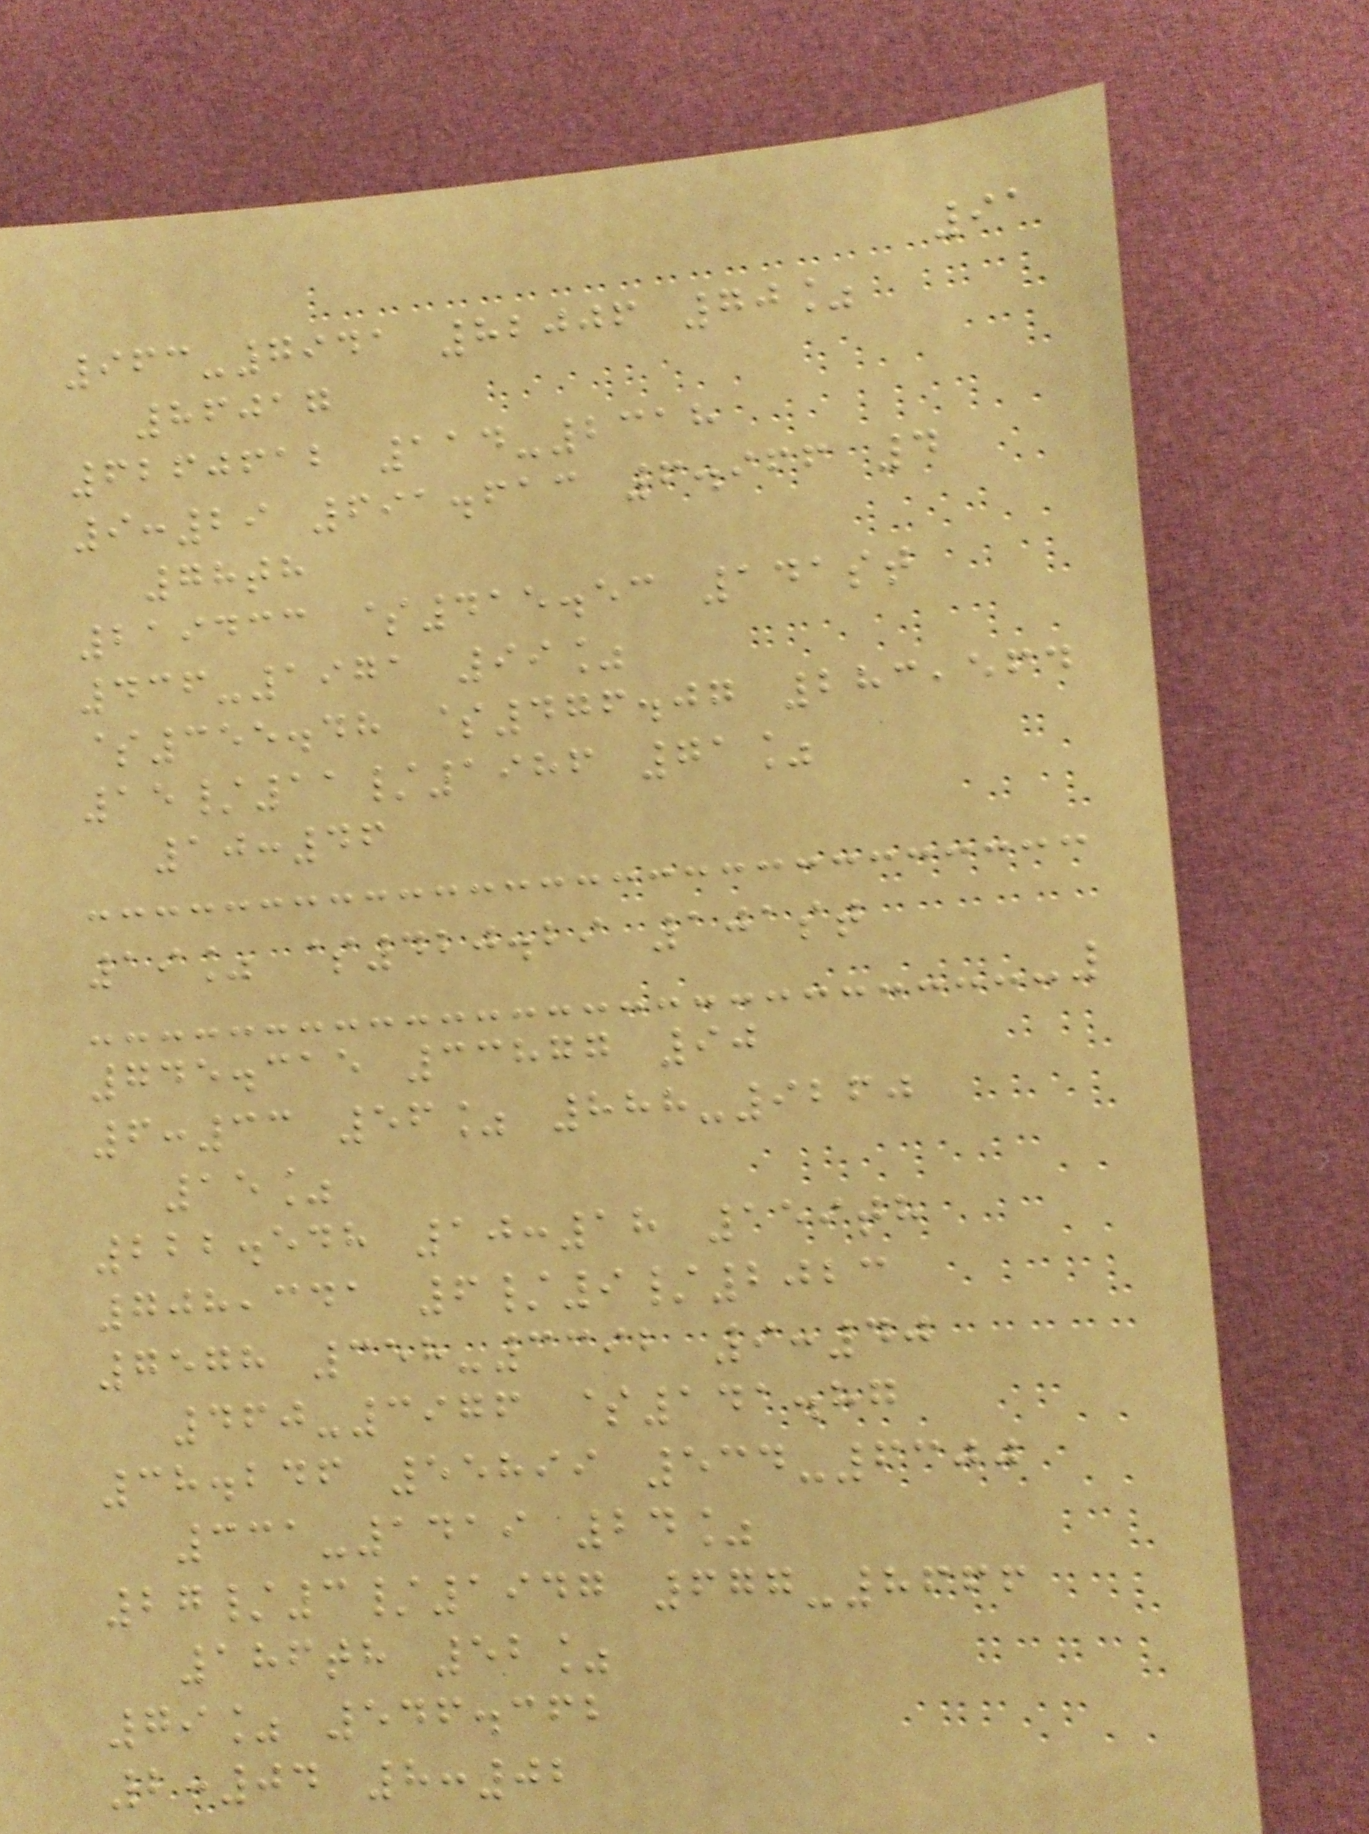91
963-7941 82006 70%
86017
6260612 114-2318
9:29 691.613 6.966 4
78th
219433 $415.53 141st
436-1971 99%
$355.48 $476.07 283,564
15/11/1986 71%
10:46
19% $420.29 101st
745.315 33877 90
6:33 56% 888-9260
15%
222.548 10:18 159th
708,341 6/9/2023
7578 358-3392 9:40
460-3976 $141.87
38.246 55899 534-6300
331-1419 24%
27/3/1947 677-8666
186th 52%
79% 546.362
2:04 8:02
